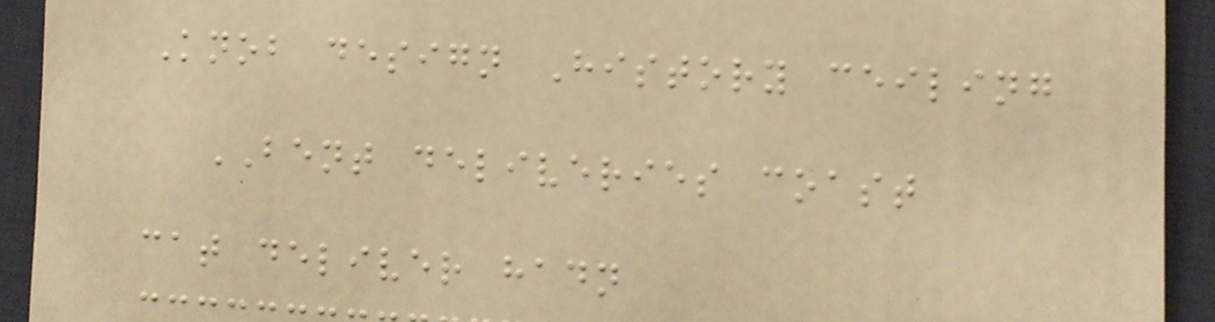Knob design History ceiling
BENT deliveries coast
cat deliver hadn
